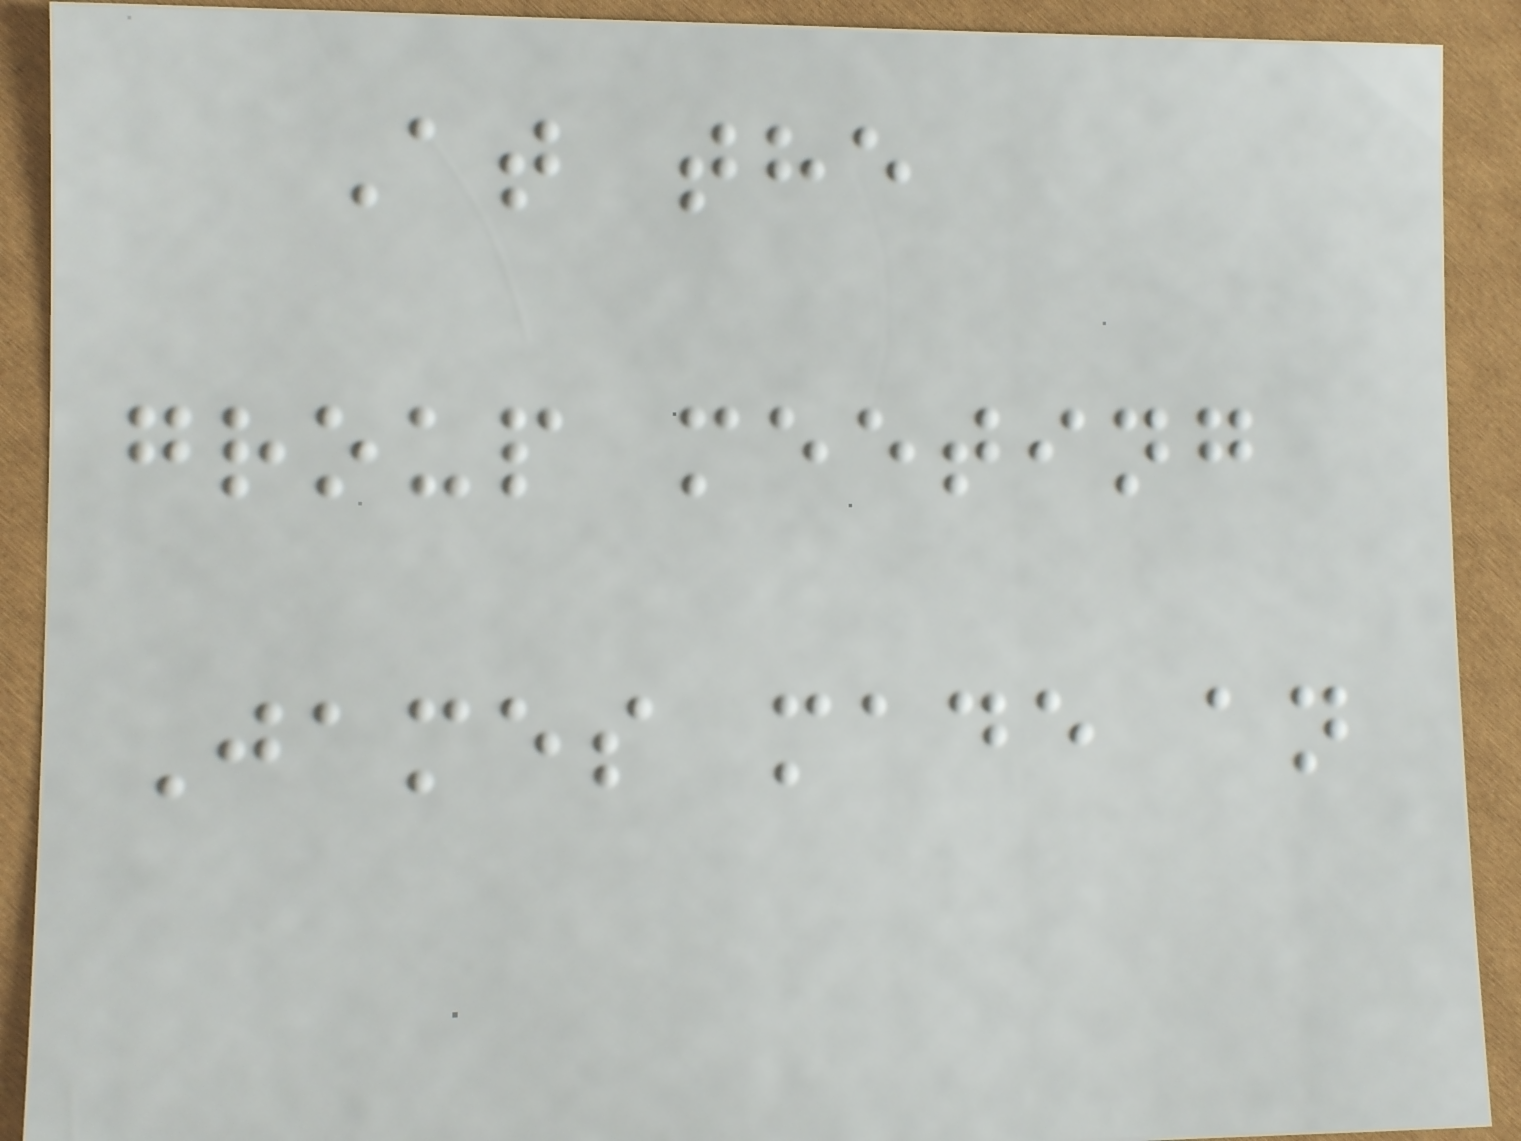At the
group meeting
James made an
